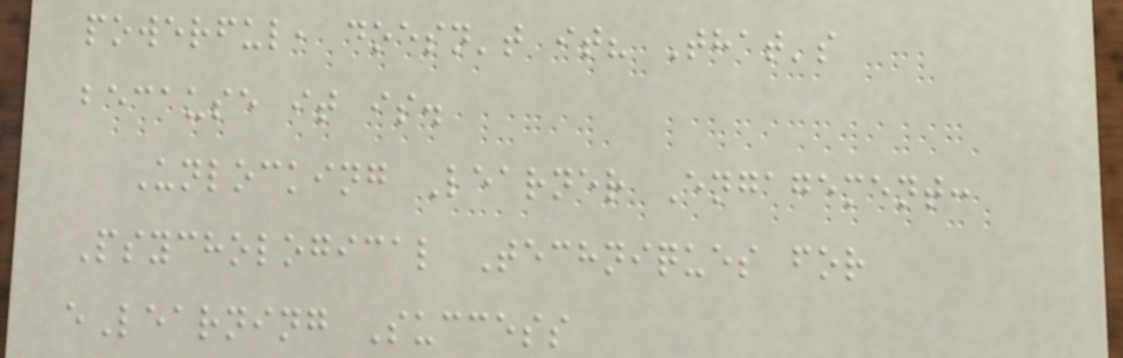powerful, doesn't it? That's
because it is.
Unlocking Learner Engagement:
Psychological Techniques for
eLearning Success
